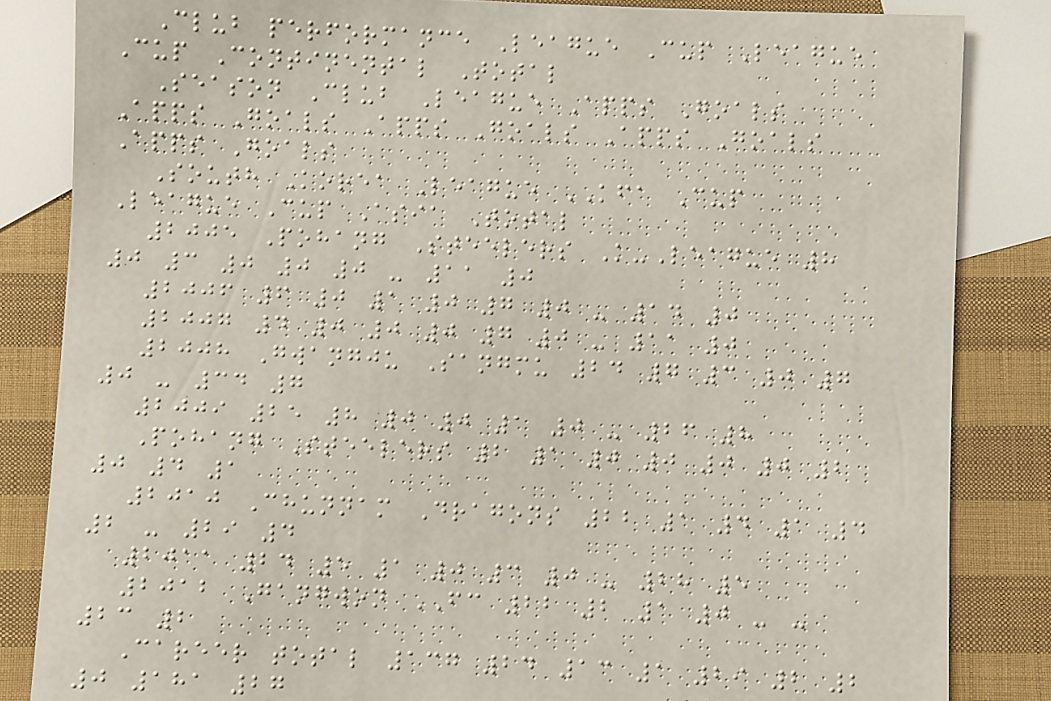Club performance League Cup League
Cup Continental Total
Season Club League Apps Goals
Apps Goals Apps Goals Apps Goals
Apps Goals
South Korea League KFA Cup
League Cup Asia Total
2005 Pohang Steelers K-League 8
0 3 0 0 0 - 11 0
2006 6 0 1 0 7 0 - 14 0
2007 4 0 0 0 7 0 - 11 0
2008 Gwangju Sangmu 24 7 3 0 7
0 - 34 7
2009 25 8 0 0 1 0 - 26 8
Pohang Steelers 2 1 0 0 0 0 2
0 4 1
2010 Chunnam Dragons 22 1 4 1 4
2 - 29 4
2011 24 5 1 0 3 0 - 28 5
2012 Gangwon FC 22 2 1 0 - -
23 2
Career total 137 24 13 1 29 2 2
0 181 27
